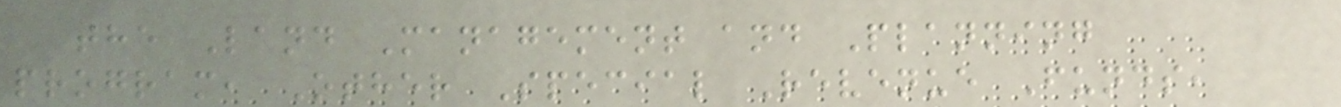the Land Management and Planning
program, Other Special Revenue Funds,
